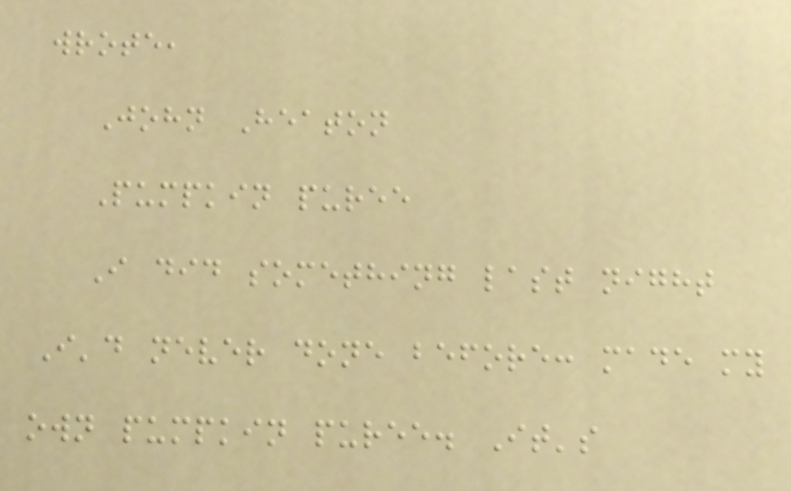wrote,
John Heaton
Pumpkin puree
I did something last night
I'd never done before: made my
own pumpkin puree. It's
